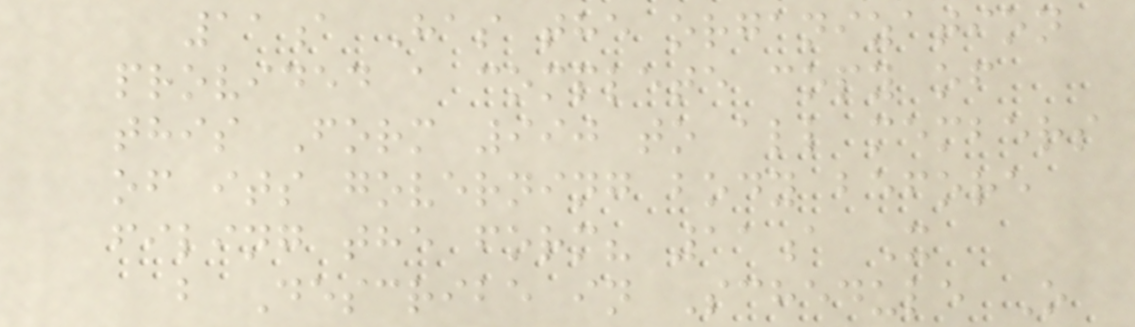11a Has the organization
provided a complete copy of
this Form 990 to all members
of its governing body before
filing the form? 11a X
b Describe in Schedule O
